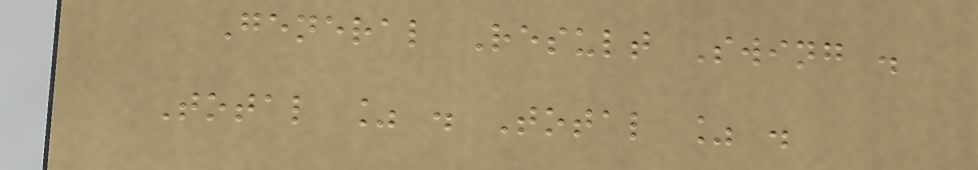General Result Swing .
Total % . Total % .
